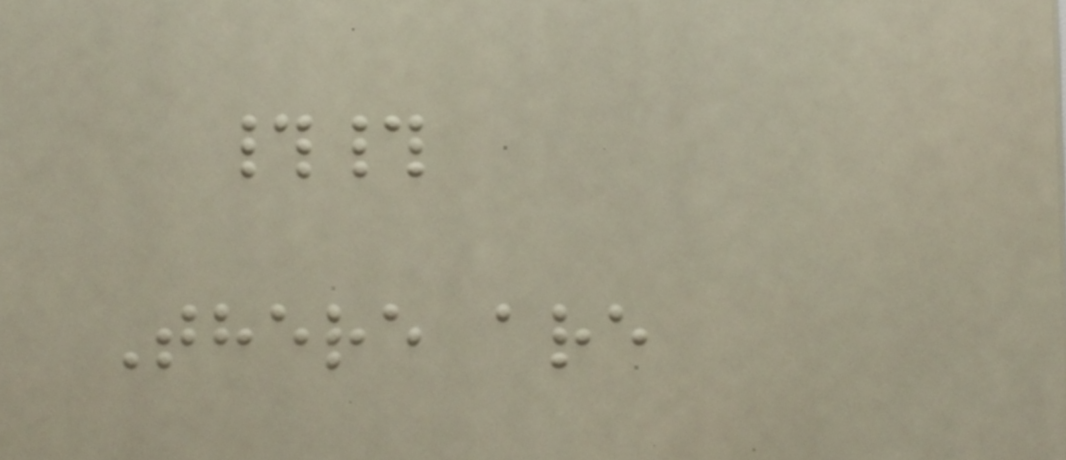##
There are
